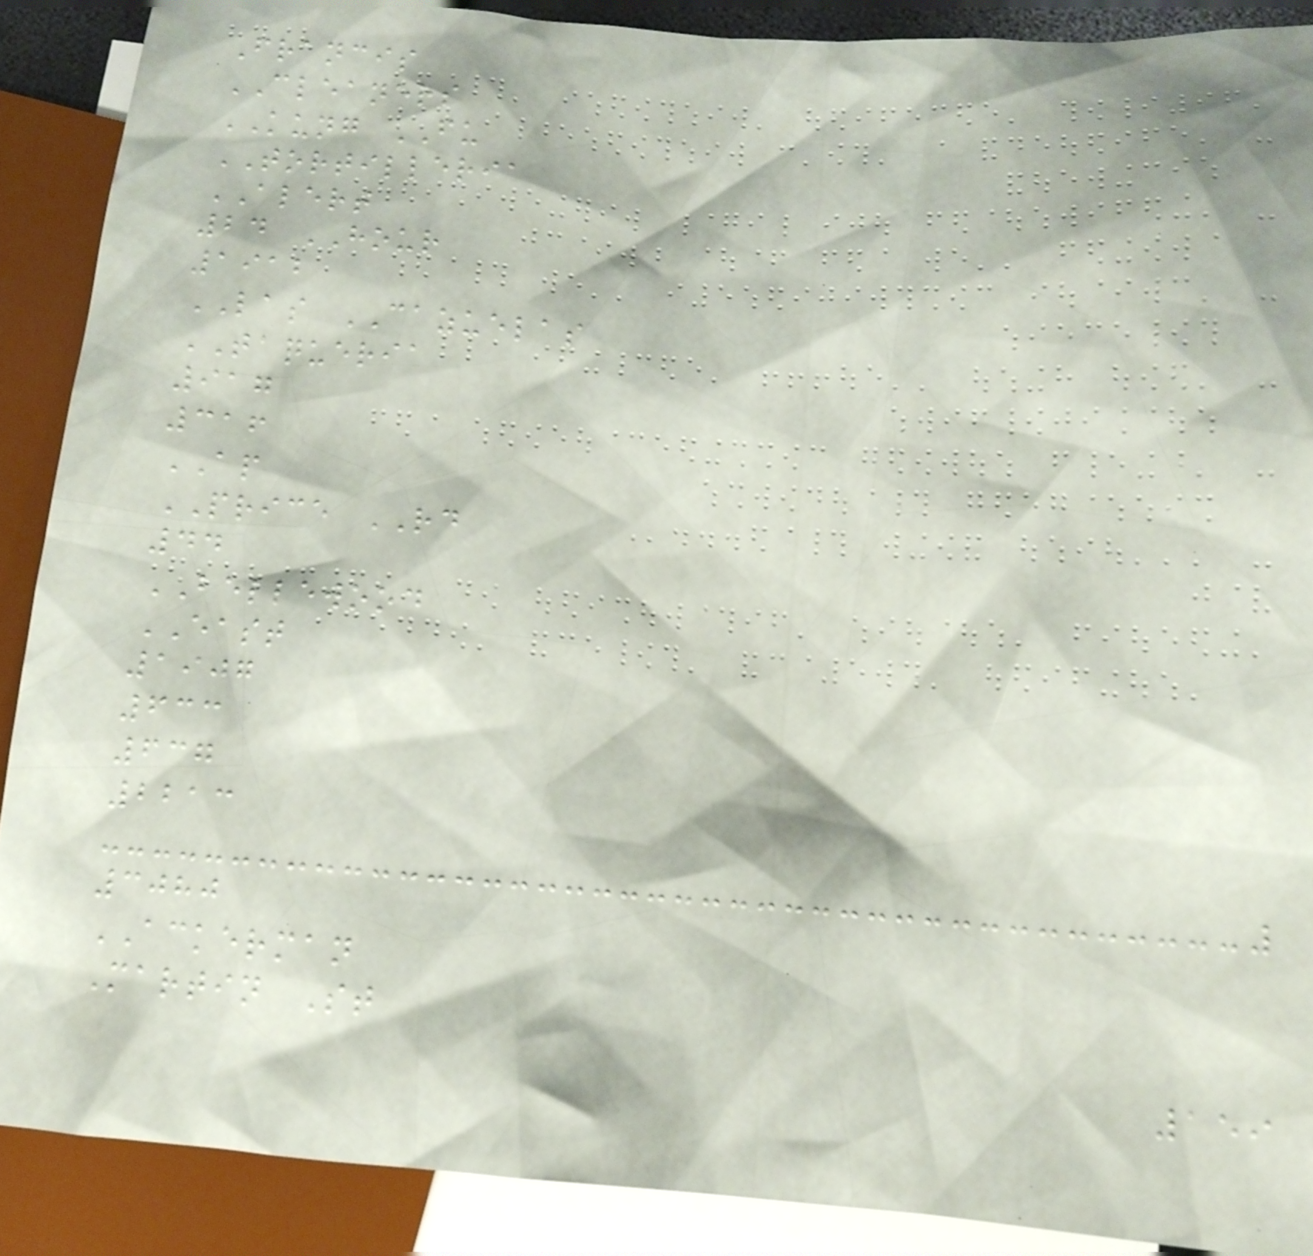Francis
CLEANERS
KUNG FU
TORTILLERIA
ALERT
24 HOUR
1912
LAS CAZUELAS
TAQUERIA
917
316
AP
PRICE RD
44
BELLEWOOD
EAST
1907
633
637
2213
3080
ACKERMAN
Martin St
159
